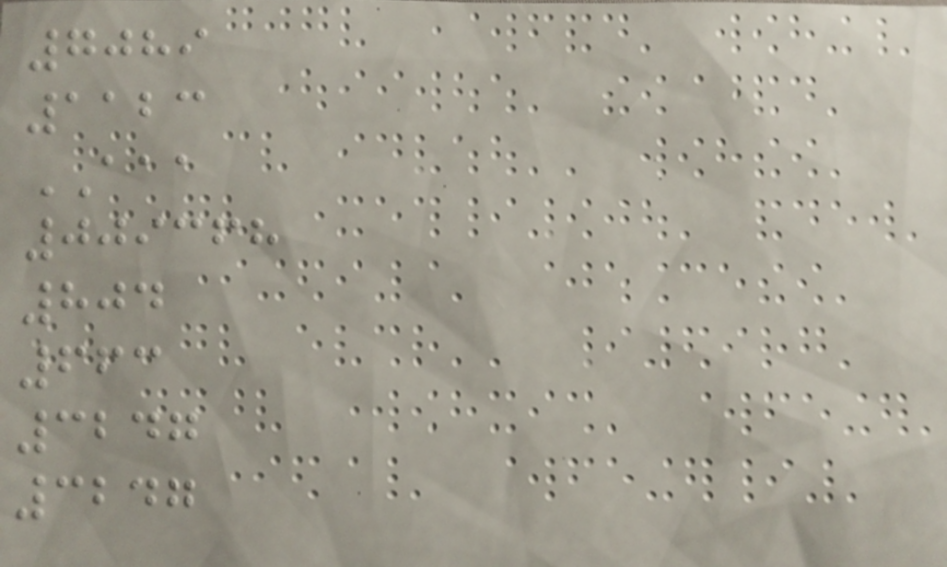7089
1123
AAA
009368
804
663
3247
3247
